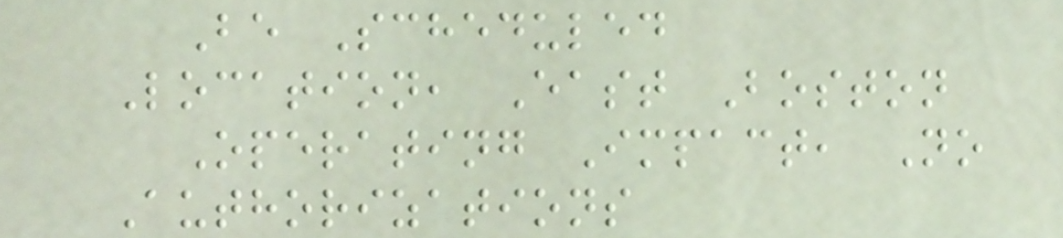Be Scheduled
Location, East Boston
Operating Impact, No
Authorizations
